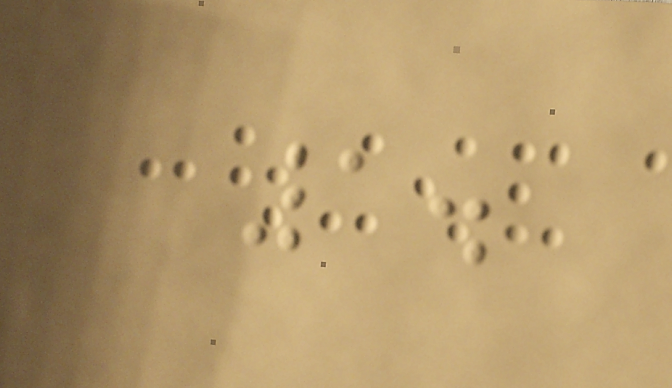1.
